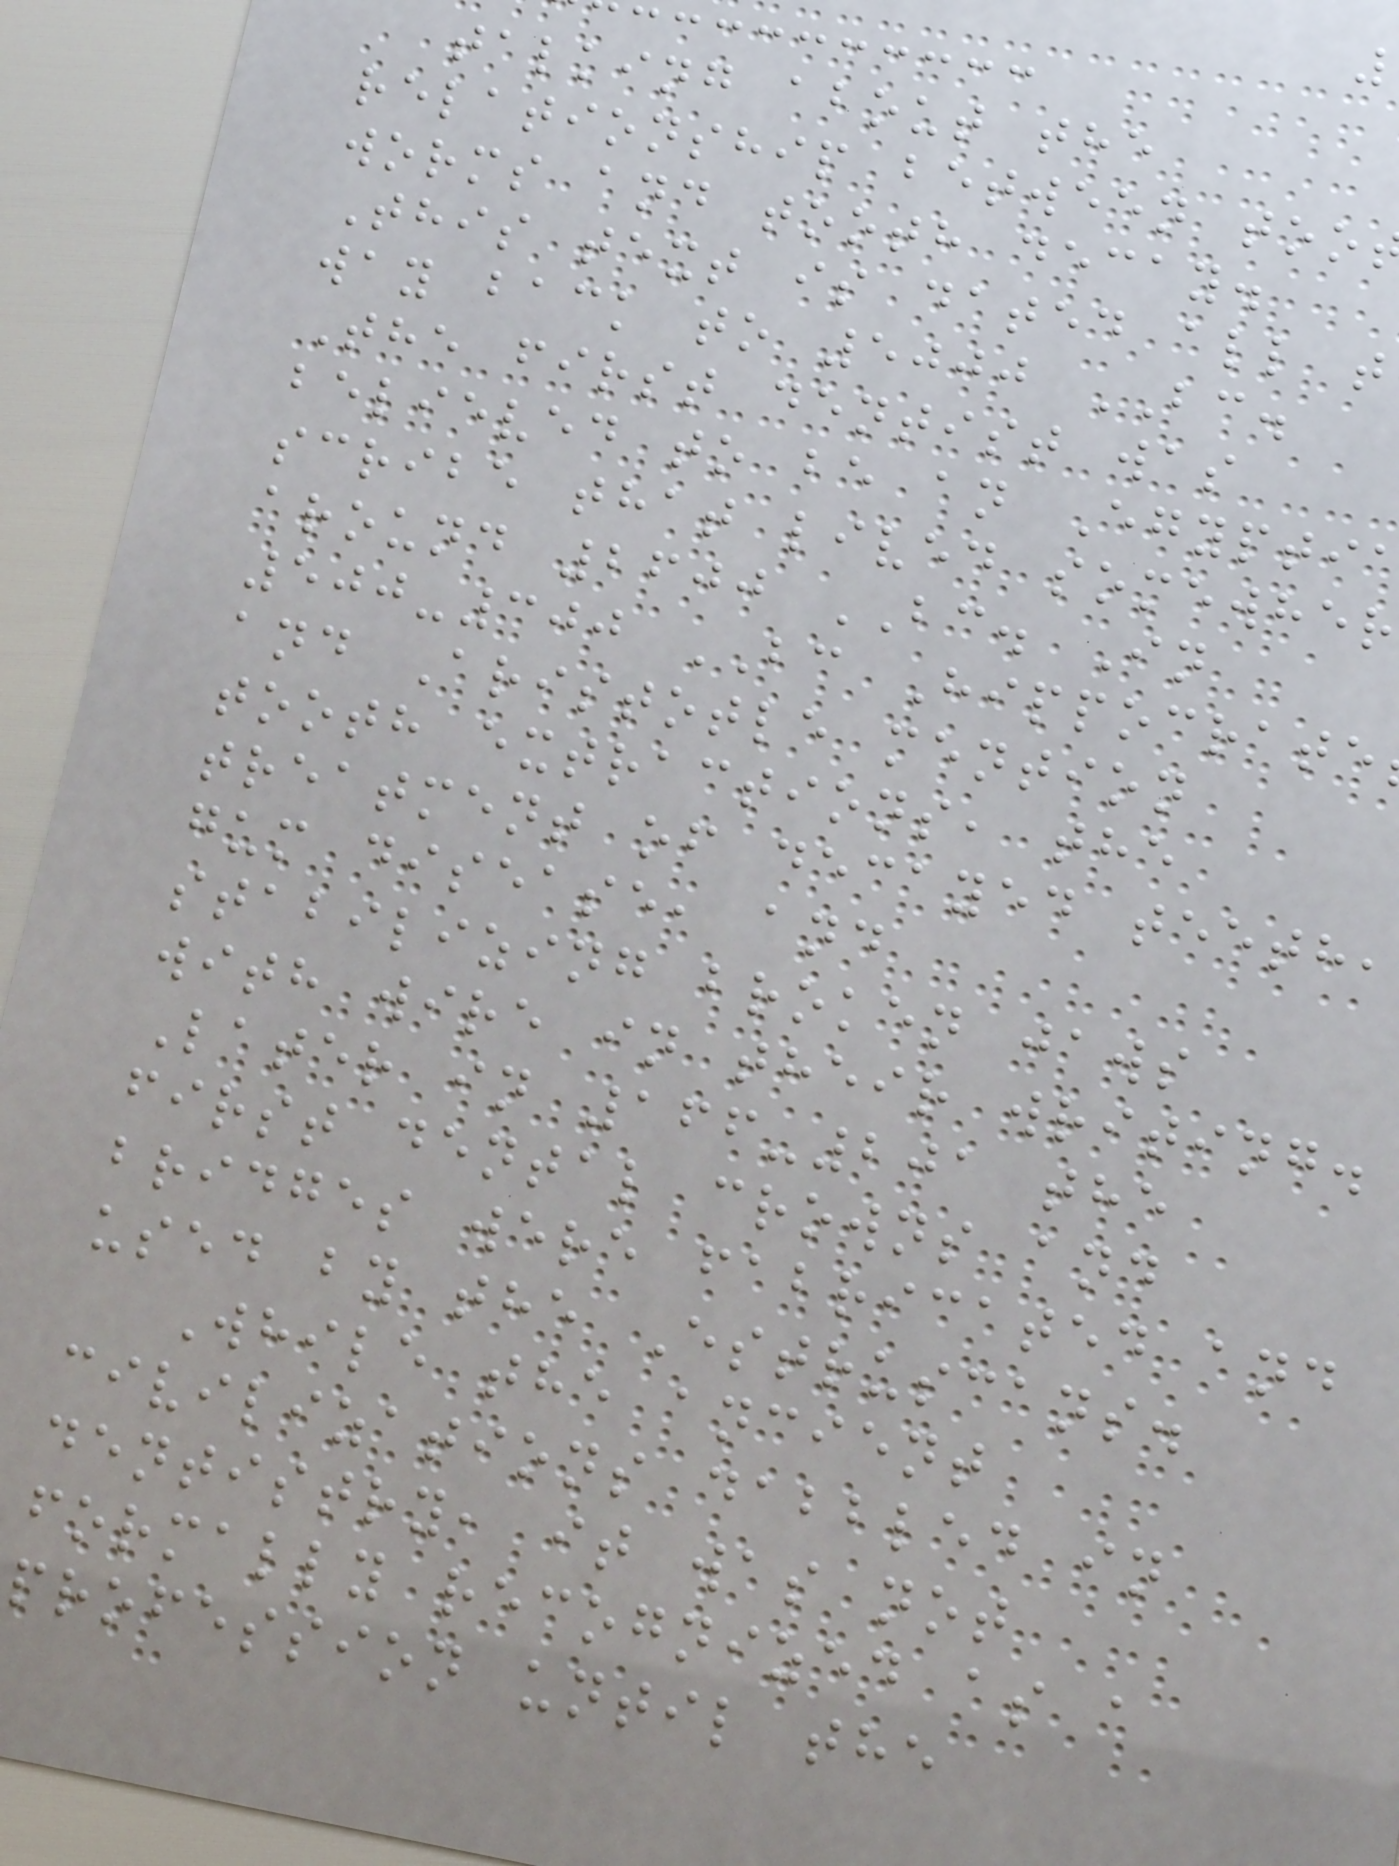talking about the
relationship between too
worms and tooth decay.
This text is dated all t
way back to 5000 BC.
The first dentist was
believed to be an Egypti
scribe that lived somewher
around 2600 BC. In
500-300 BC Hippocrate
and Aristotle mention
tooth extractions, the
treatment of decayed teeth,
gum disease, and
stabilizing broken jaws
with wire in their writing.
Later in 166-201 the
first dental crowns and
bridges were fabricated and
used by the Estruscans.
While the ancient
civilizations dabbled in
dentistry, it was not
formally recognized as a
profession until the
